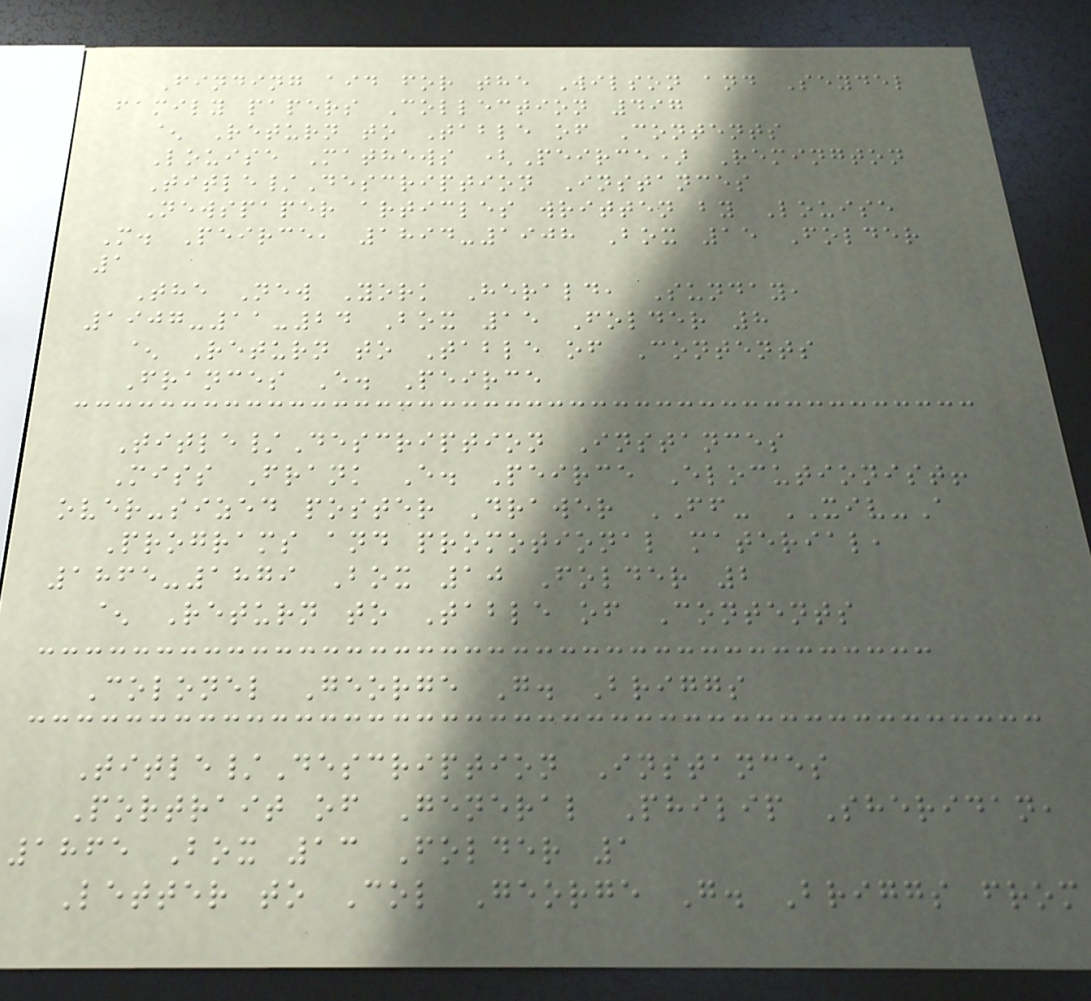Finding aid for the Wilson and Seydel
family papers Collection 497
^ Return to Table of Contents
Louise Mathews (Peirce) Remington
Title/Description Instances
Newspaper articles written by Louise
M. Peirce, 1894-1908 Box 15 Folder
1
The New York Herald, Sunday,
1907-11-24 Box 15 Folder 8
^ Return to Table of Contents
Frances E. Peirce
Title/Description Instances
Miss Frank E. Peirce Elocutionist!
over-sized poster Drawer FF- XIV-A
Programs and promotional material,
1865-1879 Box 10 Folder 2
^ Return to Table of Contents
Colonel George G. Briggs
Title/Description Instances
Portrait of General Philip Sheridan,
1865 Box 13 Folder 1
Letter to Col George G. Briggs from
